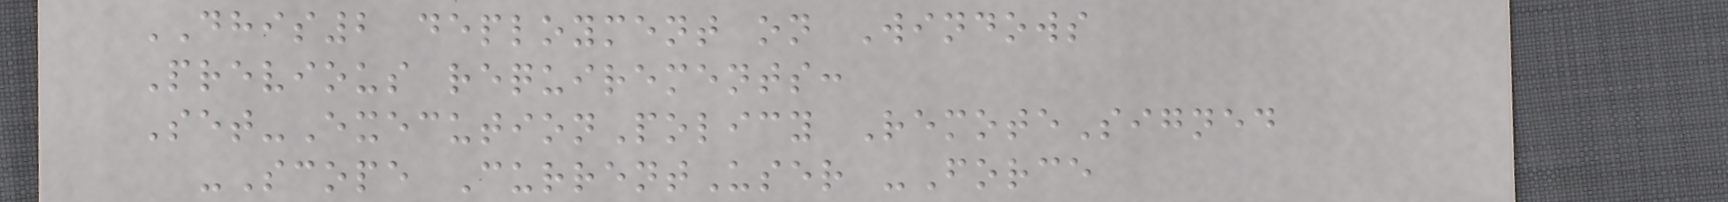DHIS2 deployment on Windows
Previous requirements:
Set-ExecutionPolicy RemoteSigned
-Scope CurrentUser -Force
